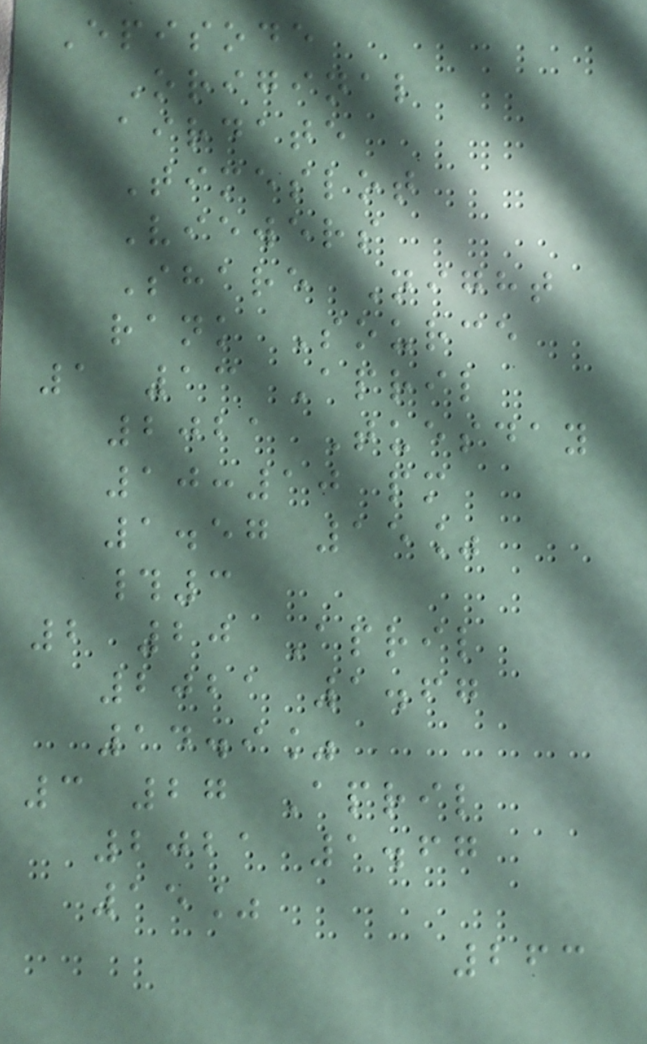Episode
Original
airdate
Timeslot
Viewers
Share Night
rank Source
1 13 April
2021 Tuesday
10:10 pm
1.57 15%
#3
2 20 April
2021 1.67
14.9%
3 27 April
2021 1.67
15%
263
